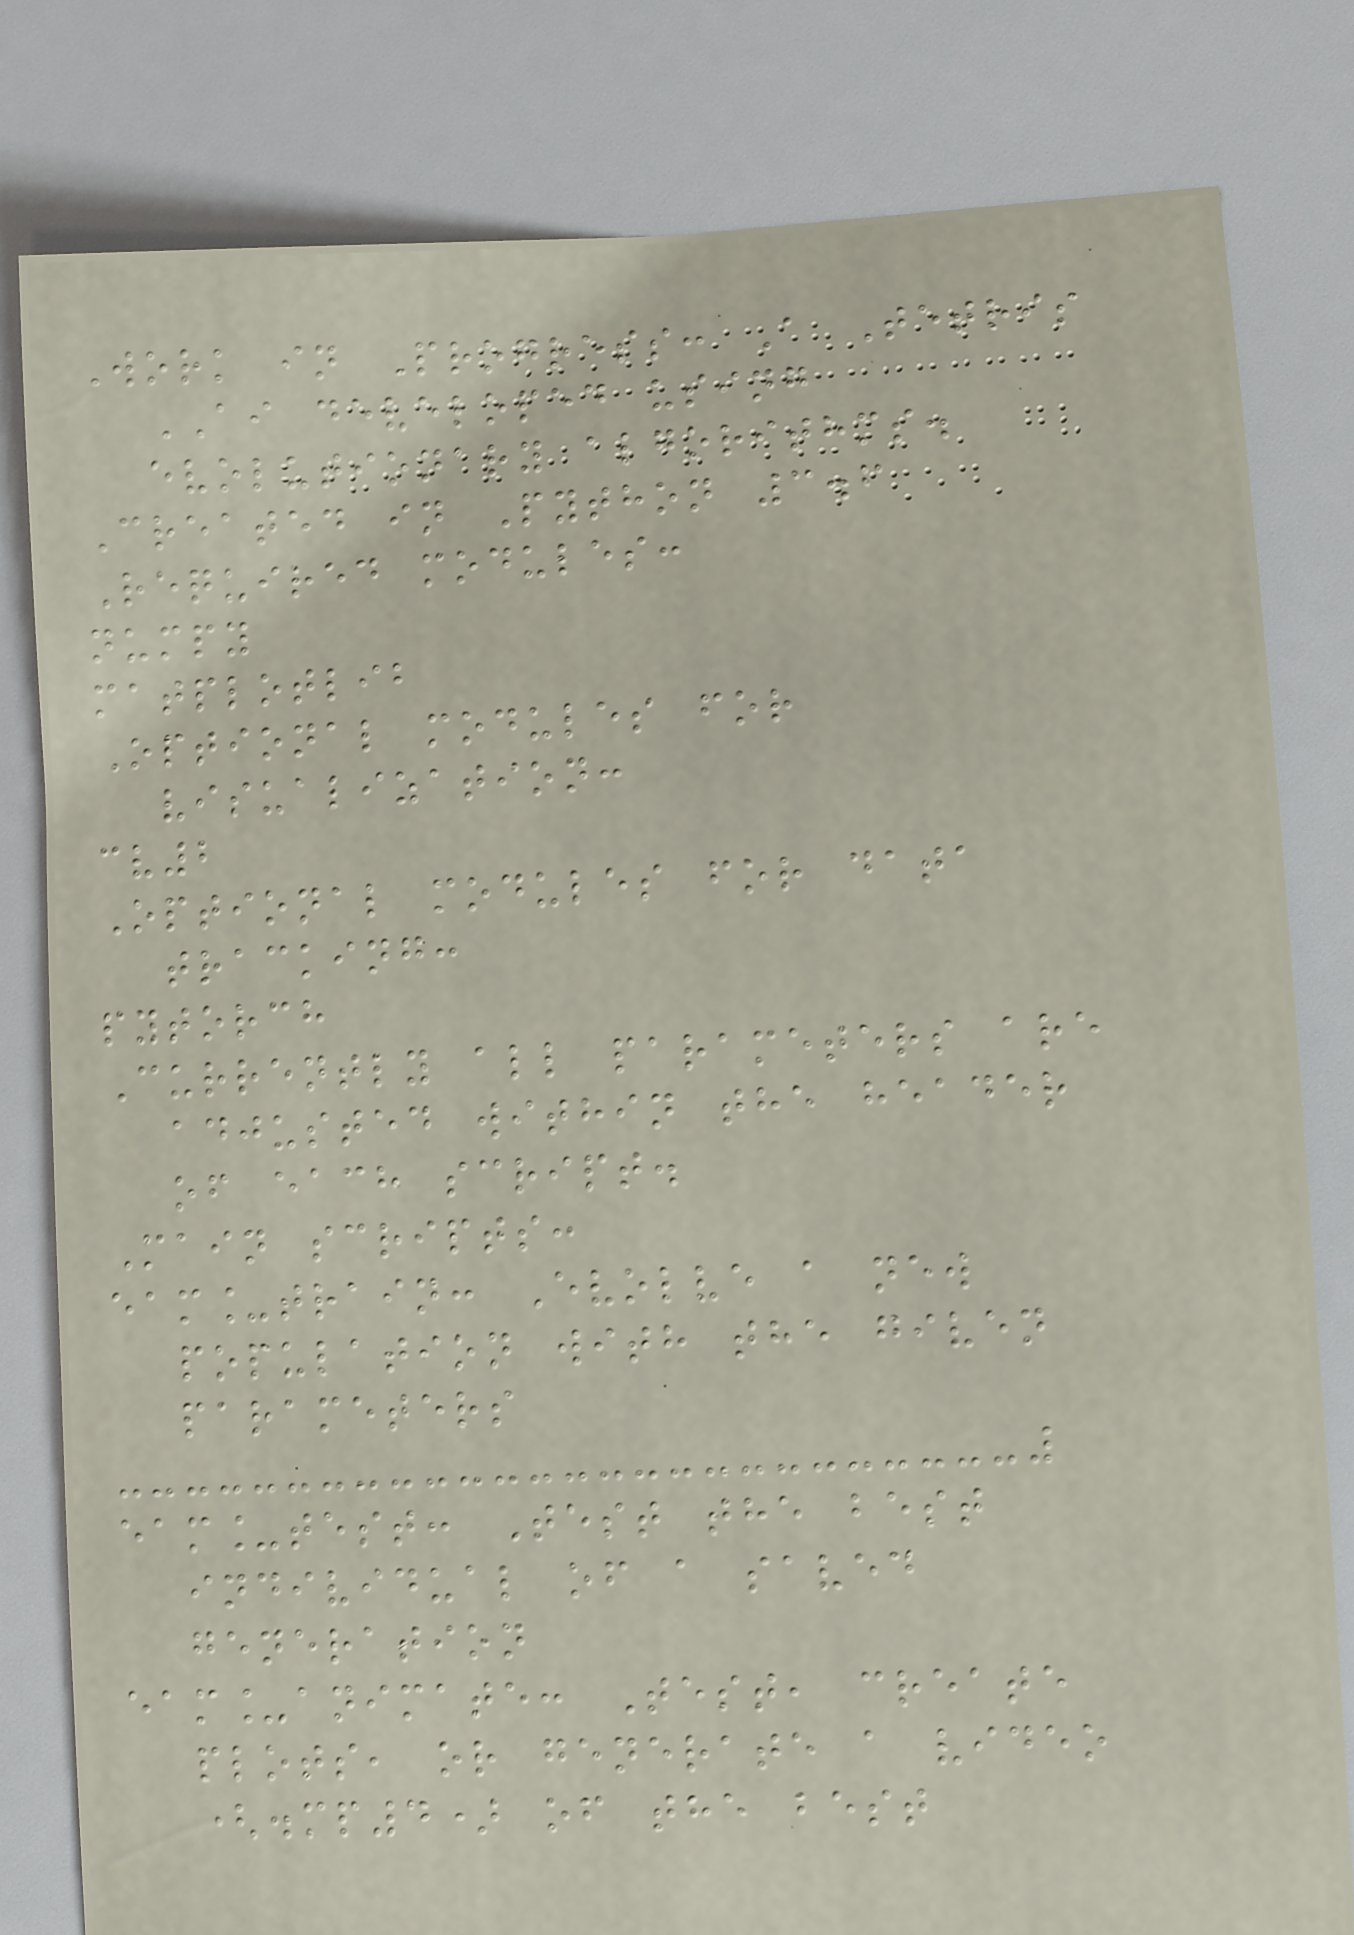Work in Progress: A Tetris
AI developed using
evolutionary algorithms.
Created in Python 3.6
Required modules:
numpy
matplotlib
Optional modules for
visualization:
cv2
Optional modules for data
tracking:
pytorch
Currently all parameters are
adjusted within the header
of each script.
Main scripts:
eam_train: Evolve a new
population with the given
parameters
eam_test: Test the best
individual of a saved
generation
eam_animate: Test, create
plots, or generate a video
(.mp4) of the best
